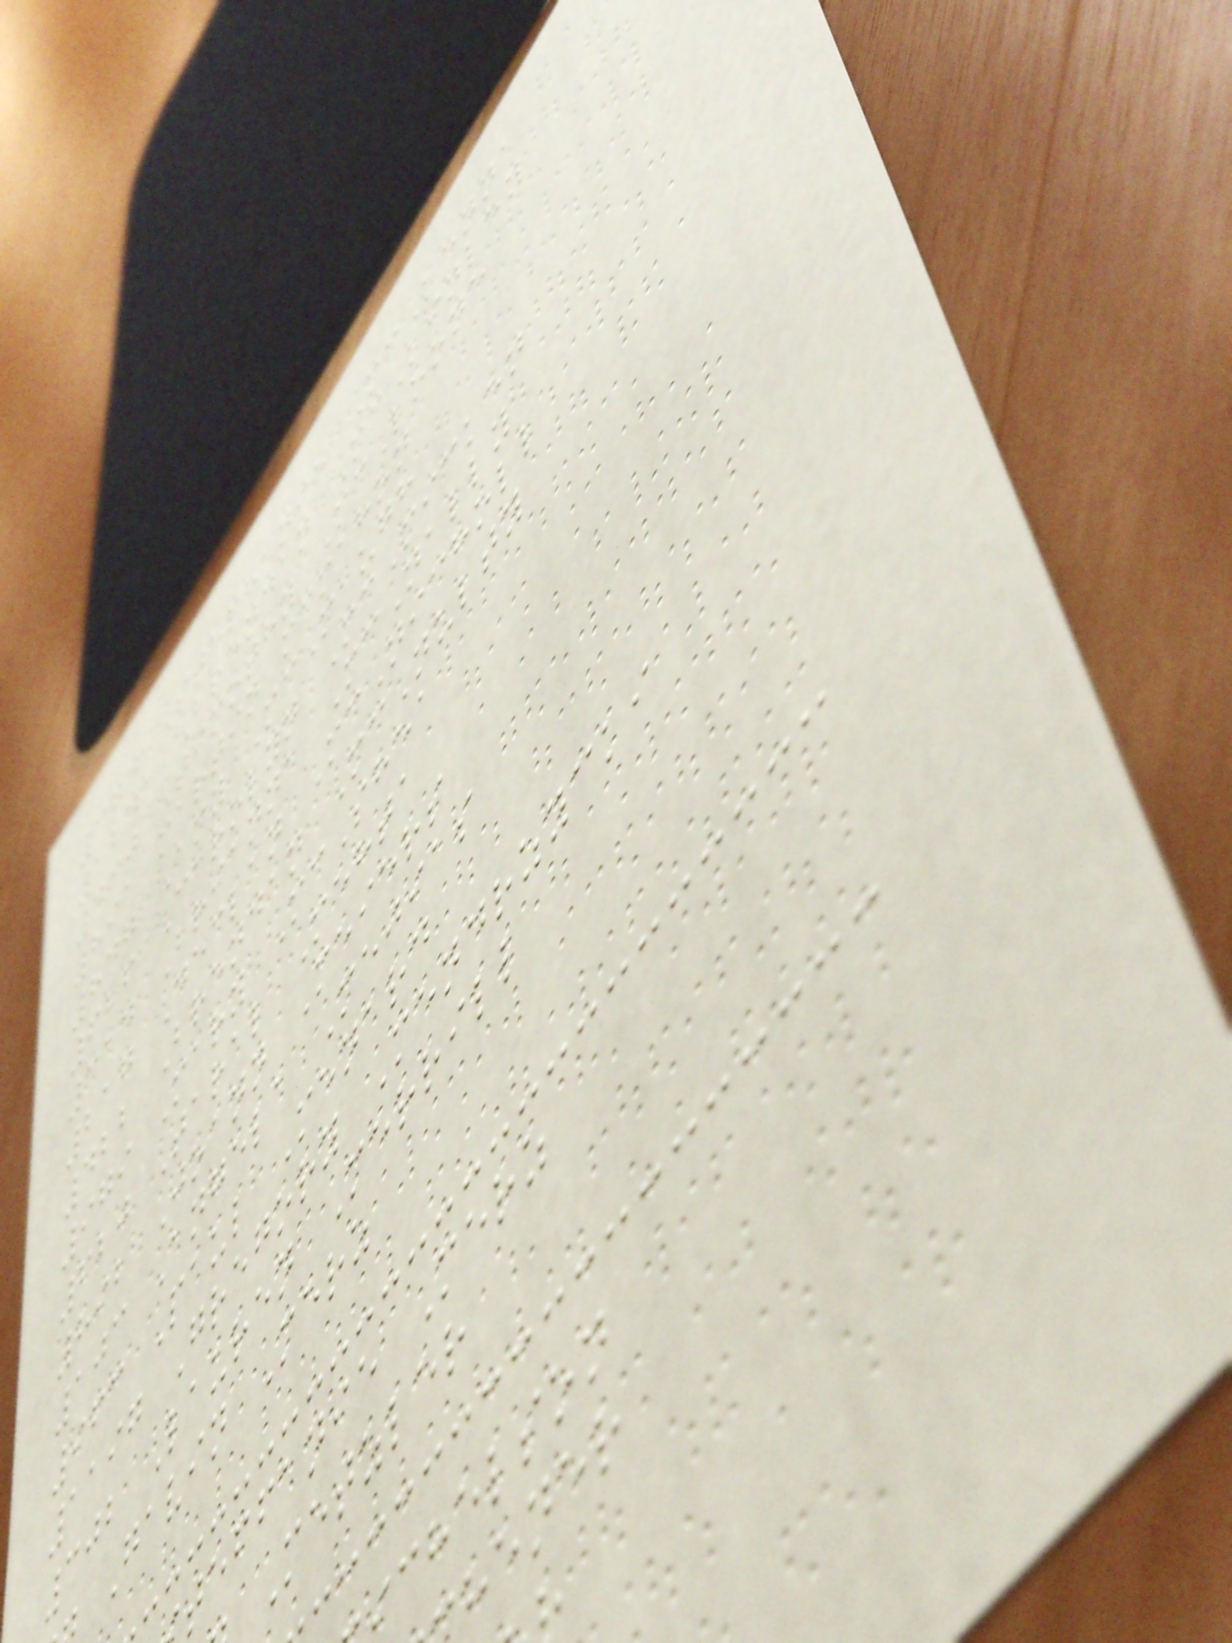374 Stephanie McKenna
1241 Brendan McKinley
430 Timothy McLoone
891 martin mcmahon
847 Amy McMaugh
626 Carolyn McMicken
314 Brianna McNally
217 Declan McNicholl
422 Brendan McNulty
979 Mary McShea
620 Taral Mehta
892 Joann Meiers
103 Angela Mejias
963 Paul Menard
1197 Gregory Mendrzycki
302 Lauren Merrill
Gavin Merz
teffanie Merz
Metzler
chelson
